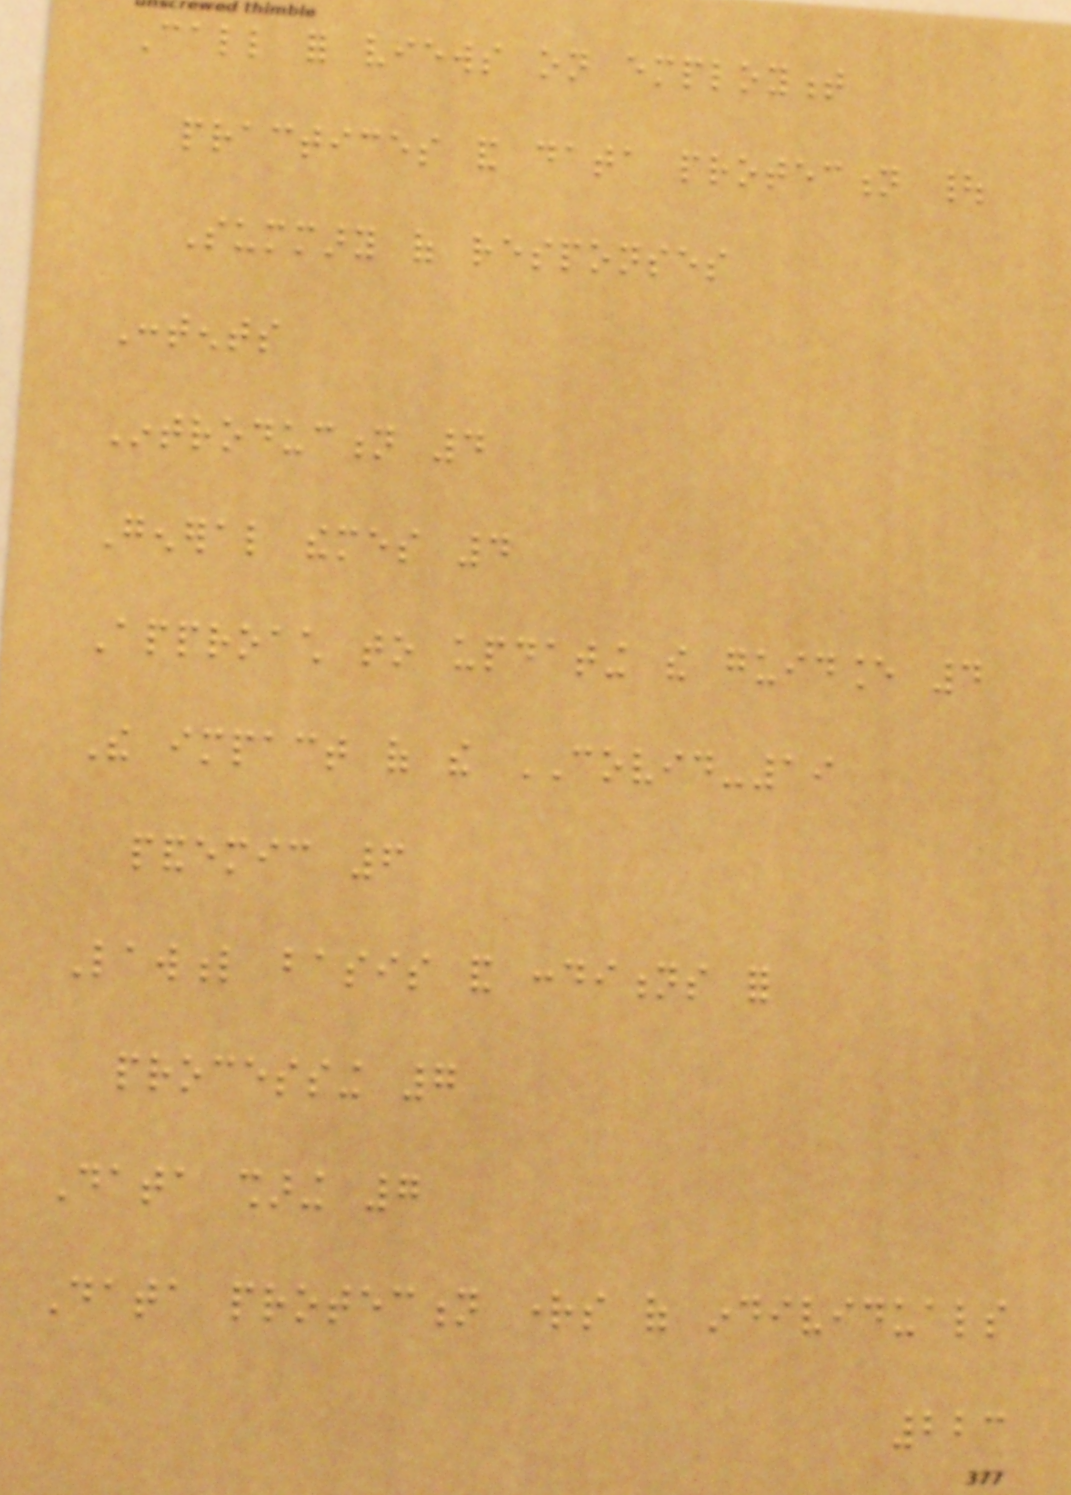Call for views on employment
practices and data protection |
Summary of responses
Contents
Introduction 4
General themes 4
Approach to updating the guidance 4
The impact of the COVID-19
pandemic 6
Lawful basis and conditions for
processing 7
Data sharing 7
Data protection rights of individuals
223
